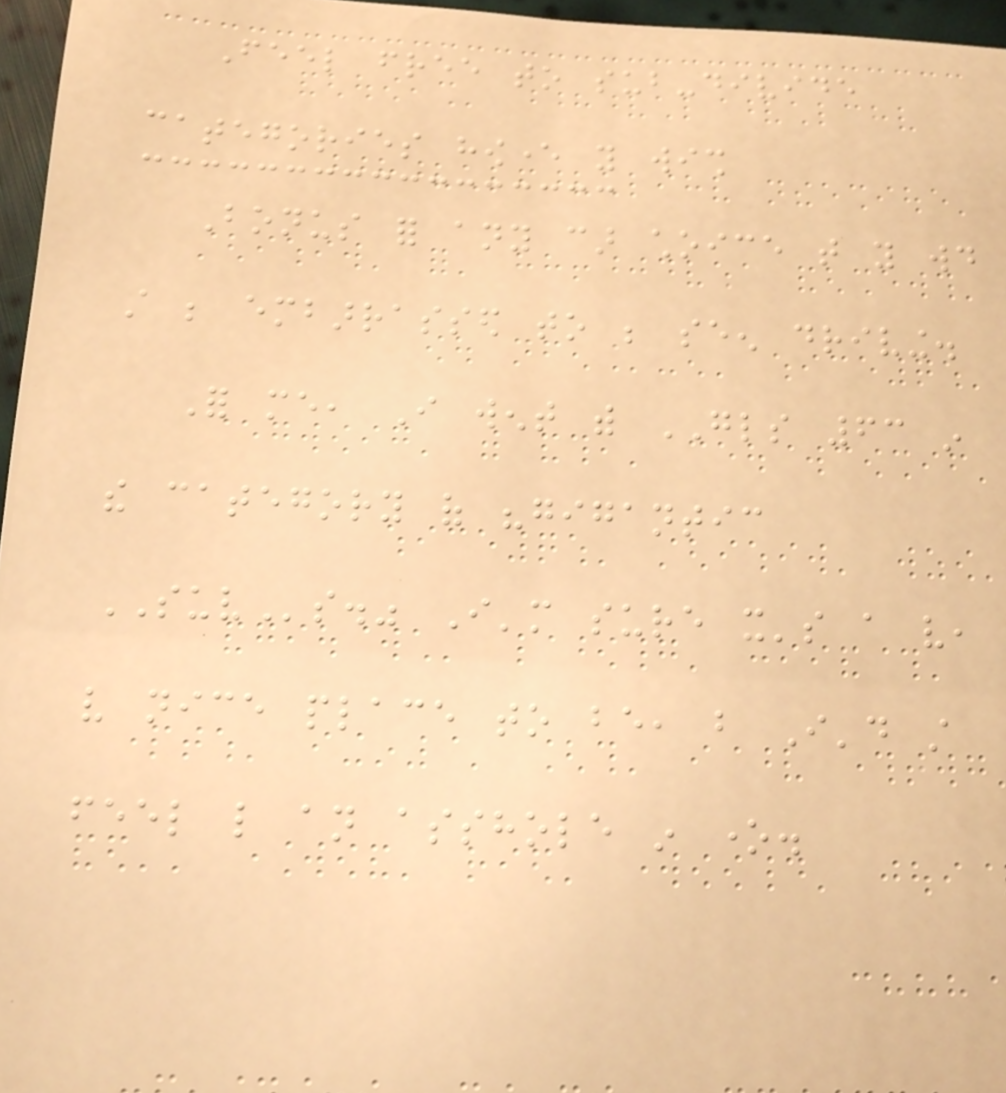Feel free to sub-divide
categories however you wish
Bonus for any car choice that you would
still be embarrassed to be seen driving.
For me, I went with GLS 63 in
the category of "gigantic
SUVs." I'm sure it's a very,
very nice place to be, but I'd still
feel like an asshole in one.
